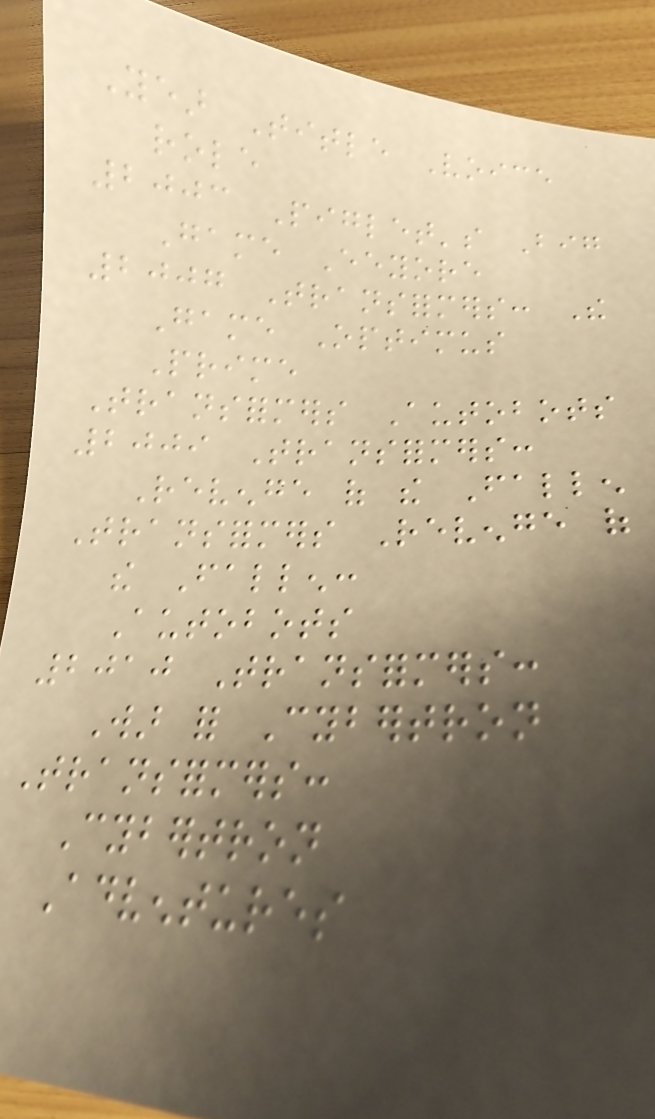Year Title Voice
role
2003 Piglet's Big
Game Eeyore
2007 Transformers: The
Game Optimus
Prime
Transformers Autobots
2009 Transformers:
Revenge of the Fallen
Transformers Revenge of
the Fallen:
Autobots
2010 Transformers:
War for Cybertron
Transformers:
Cybertron
Adventures
